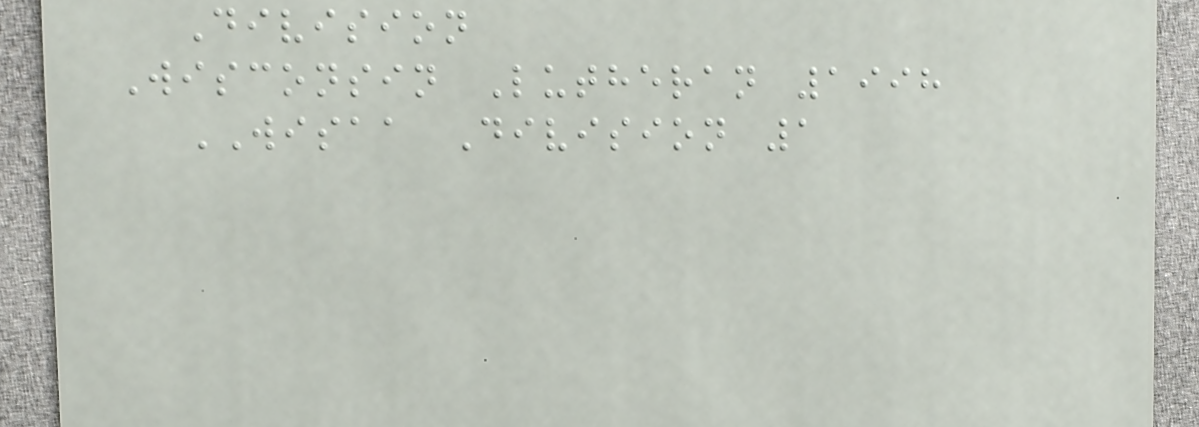Division
Wisconsin Lutheran 1998
WISAA Division 1
